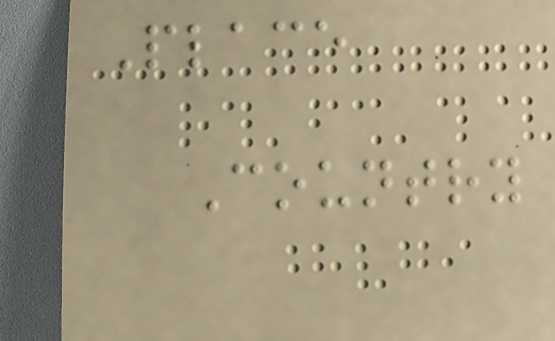Place
Country
